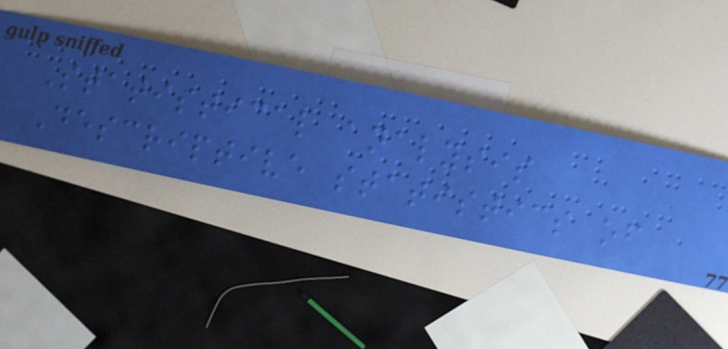Statistical analysis
Descriptive statistics of
